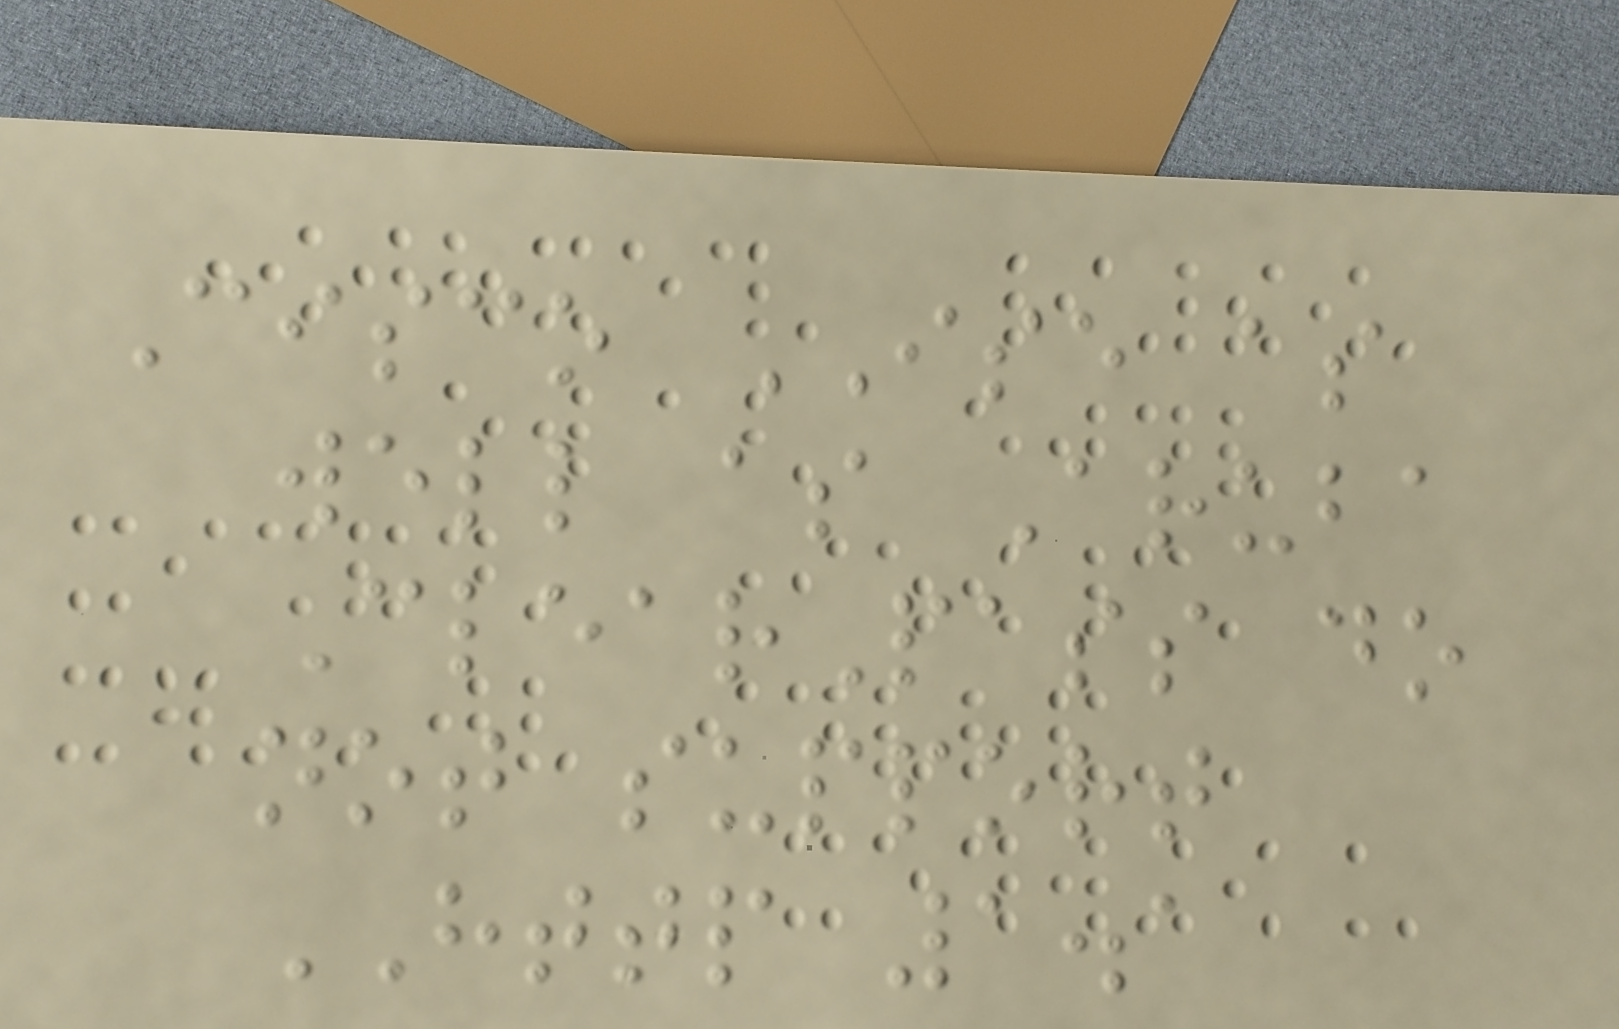Cisco ISE as
well as Aruba
ClearPass do
not support
HTTP 1.1
